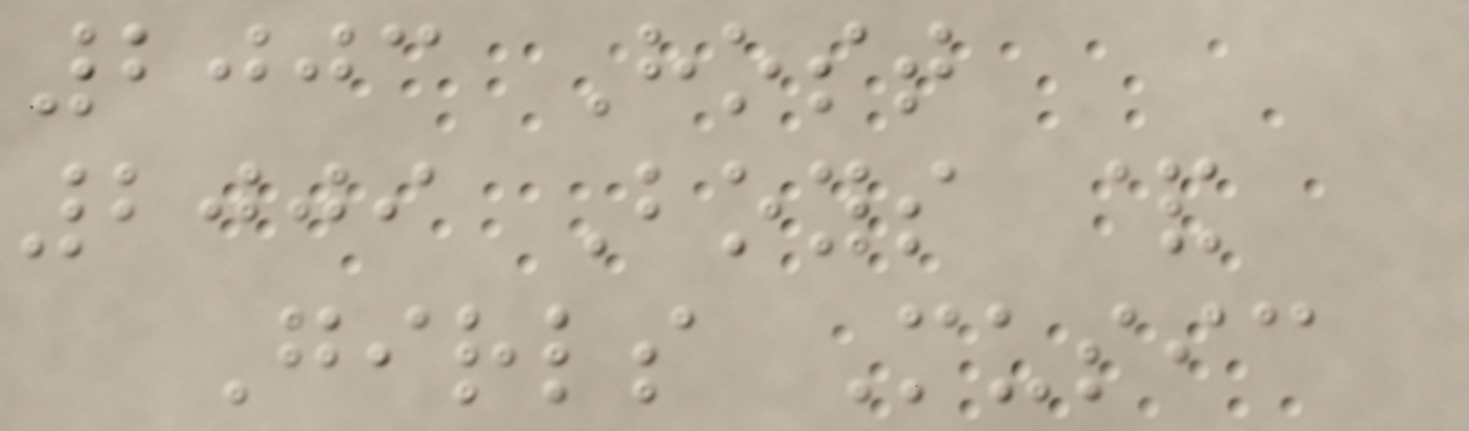2003 Host
2009 Boys &
Girls Music
